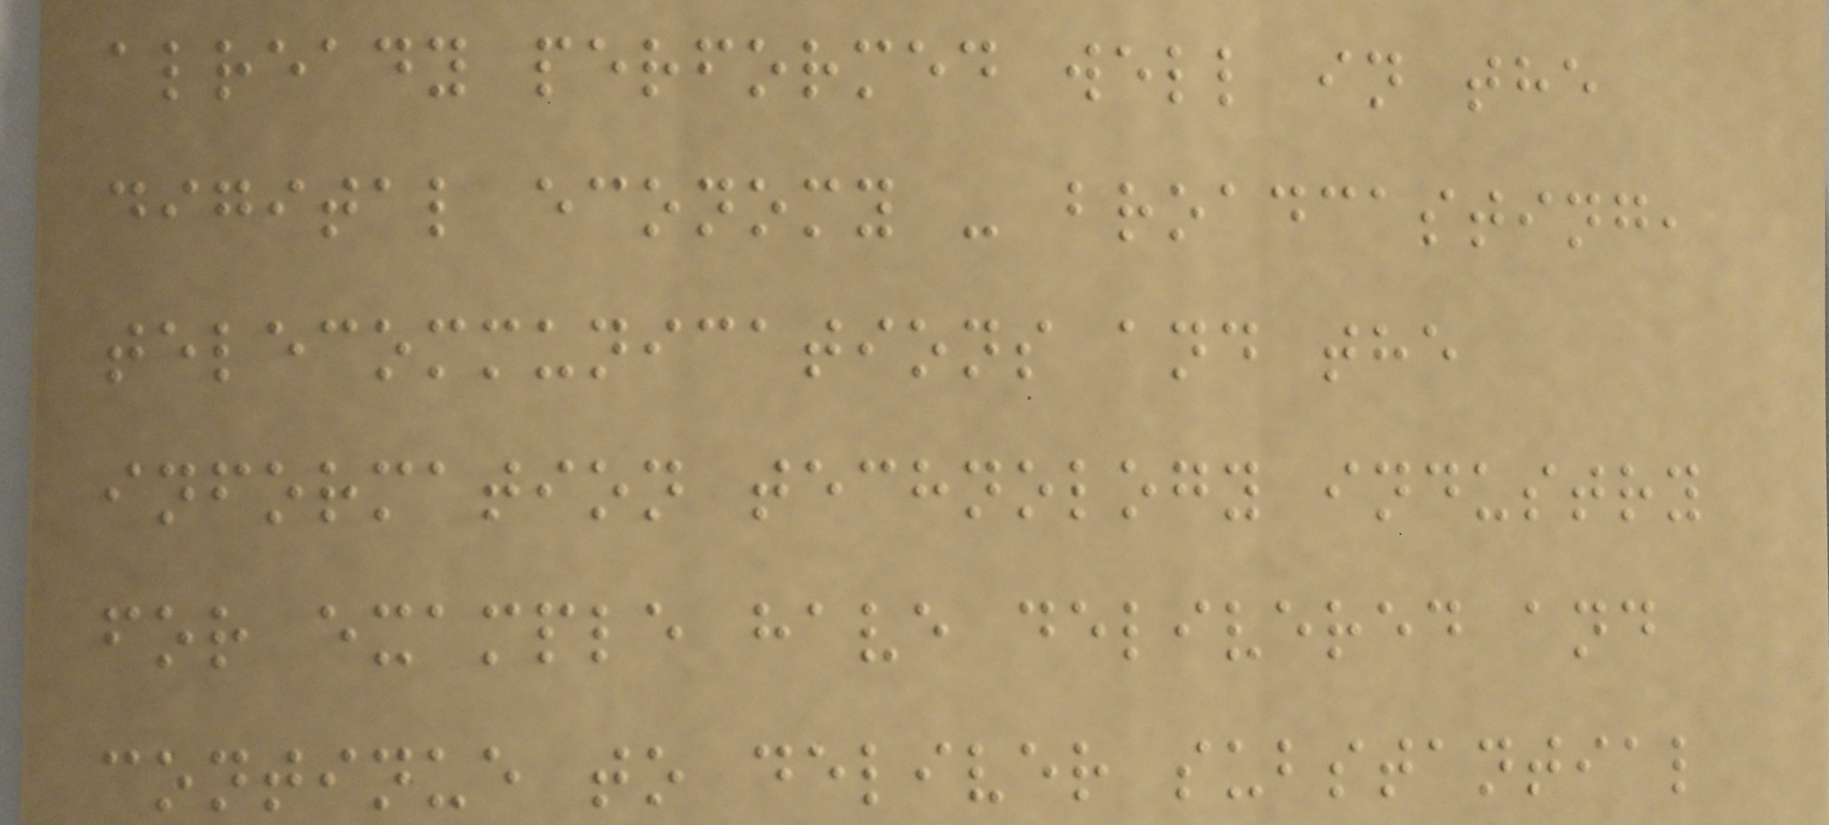already performed well in the
digital economy - broadcasting,
telecommunications and the
information technology industry
for example have delivered and
continue to deliver substantial
